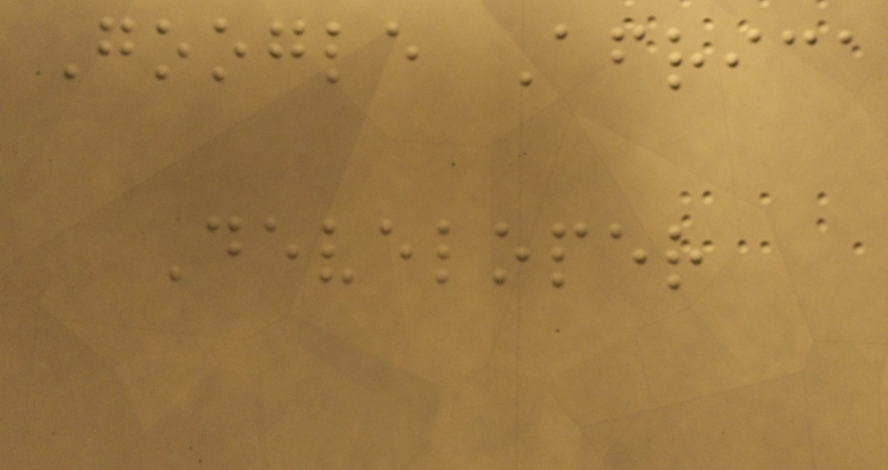Google Africa
Developer
